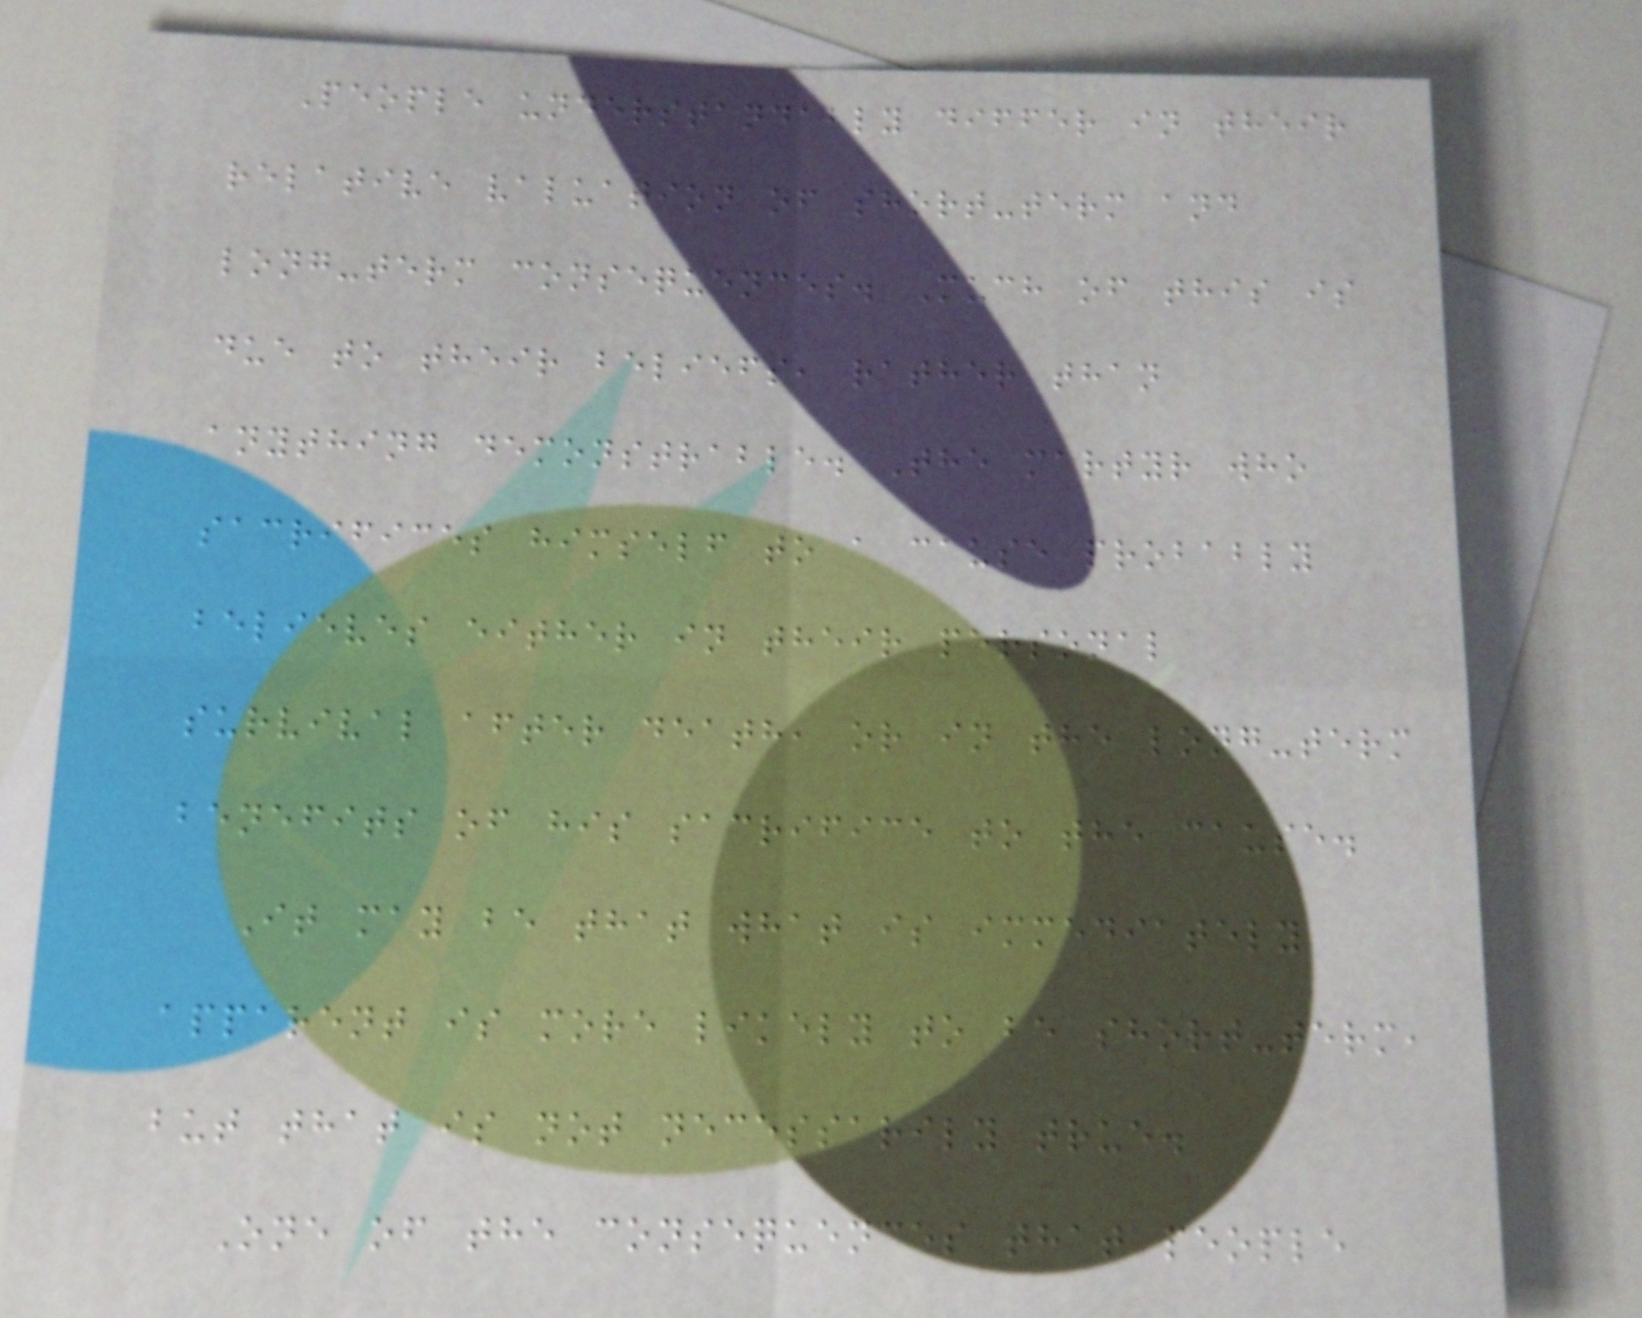People understandably differ in their
relative valuation of short-term and
long-term consequences. Much of this is
due to their beliefs, rather than
anything demonstrable. The martyr who
sacrifices himself to a cause probably
believes either in their personal
survival after death, or in the long-term
benefits of his sacrifice to the cause.
It may be that what is immediately
apparent is more likely to be short-term,
but that is not necessarily true.
One of the consequences that people
